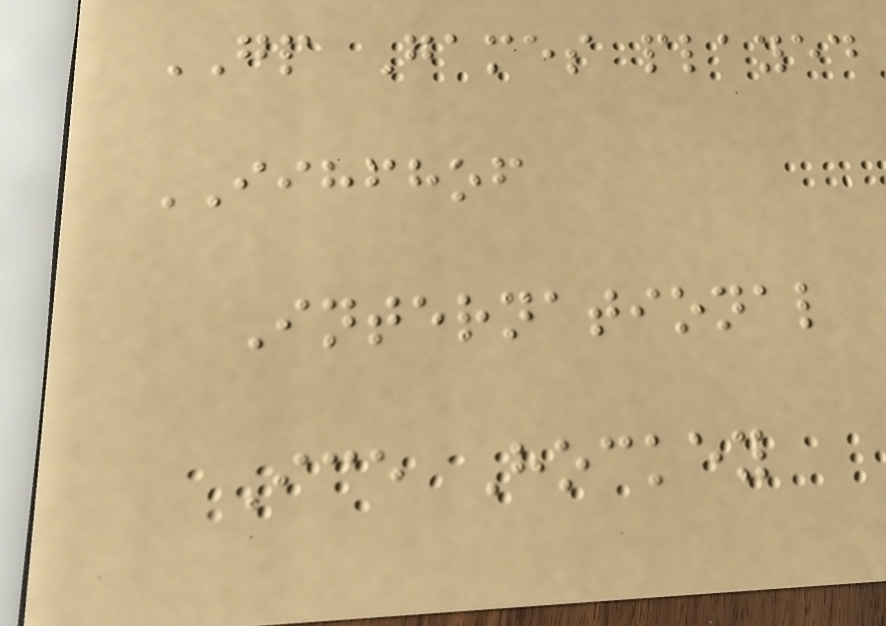GP Games played
IIHFHOF
International
Ice Hockey
